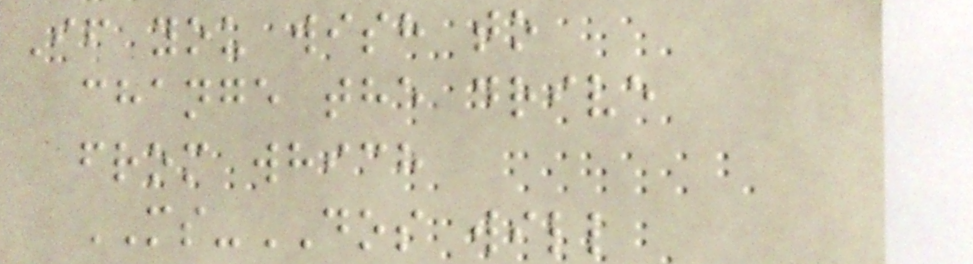If you wish to
change the drive
from which
MS-DOS will
